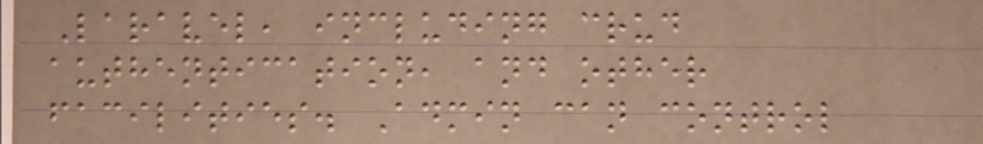Laravel, including crud
authentication, and other
facilities. Admin can control
